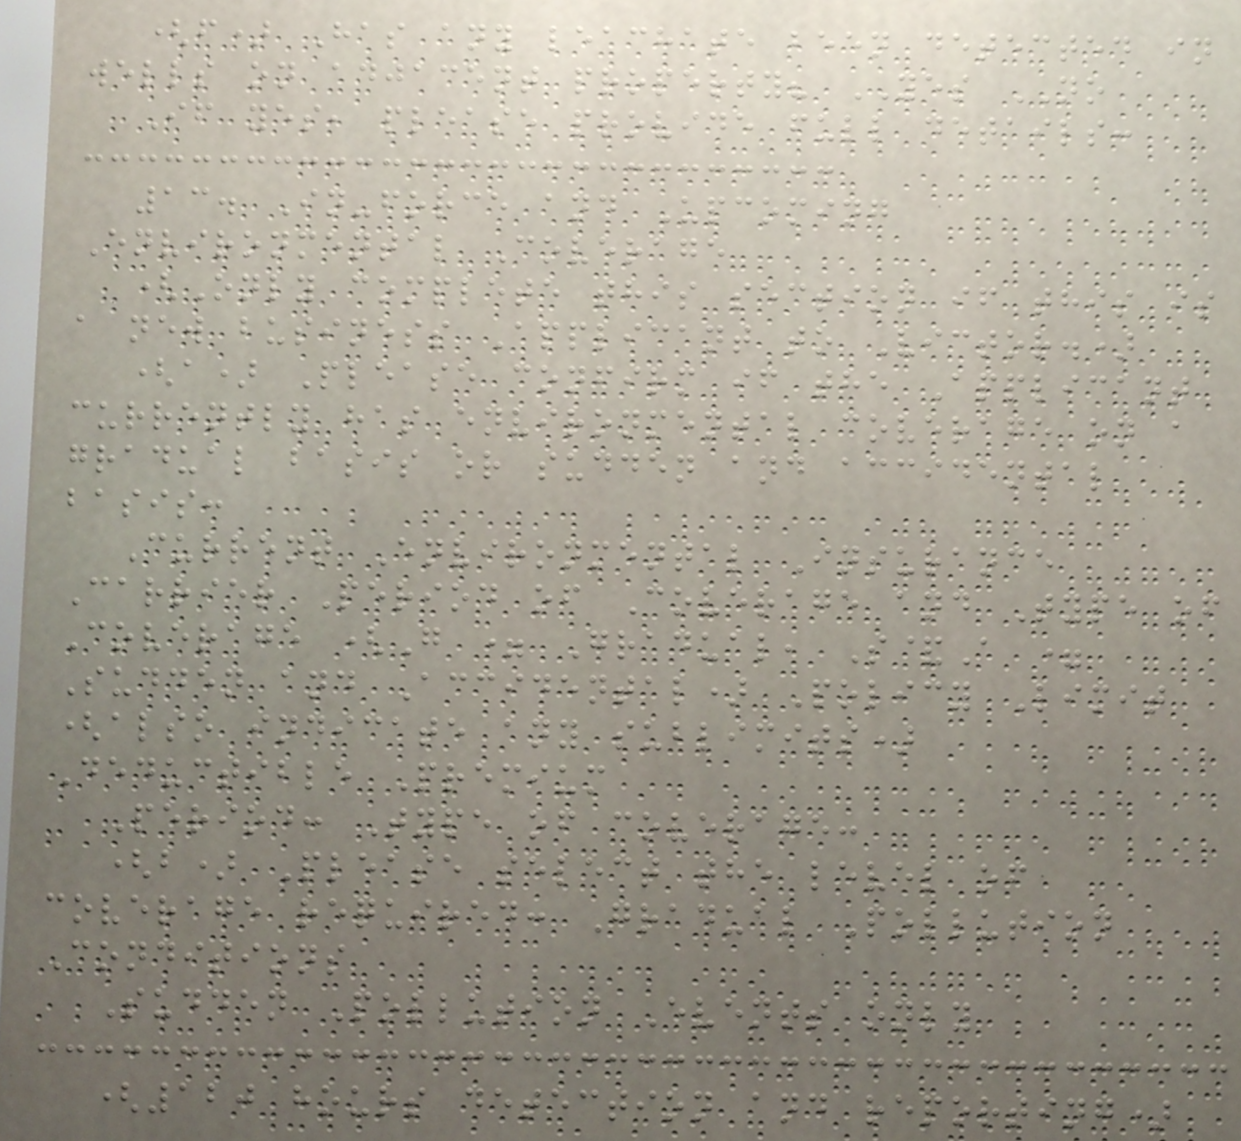(f) Has any leachate been detected in
wells on adjacent property? YES NO
If yes, please provide full details:
13. In-force and Upcoming
Environmental Coverage
(Only complete this section if this is
a new business Applicant to Victor.)
(a) Please confirm if the Applicant
currently has environmental coverage on a
gradual basis or sudden and accidental
basis:
Current Environmental Insurance
Carrier Period of Coverage and Type of
Coverage (G = Gradual, S&A =
Sudden and Accidental) Policy Limit
(also indicate any sublimits)
Deductible Premium
Period: Type of coverage:
(b) Please select the level of
coverage required: Gradual Pollution
Conditions
Sudden Pollution Events only
(120 hours detection and reporting)
